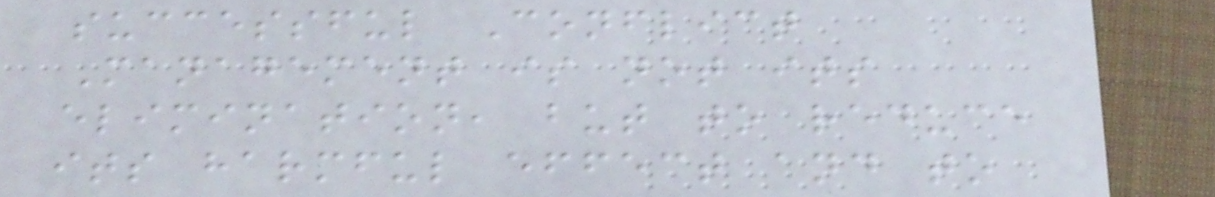successful Conflict
Management is not its
elimination, but to reduce
its harmful effect and to
